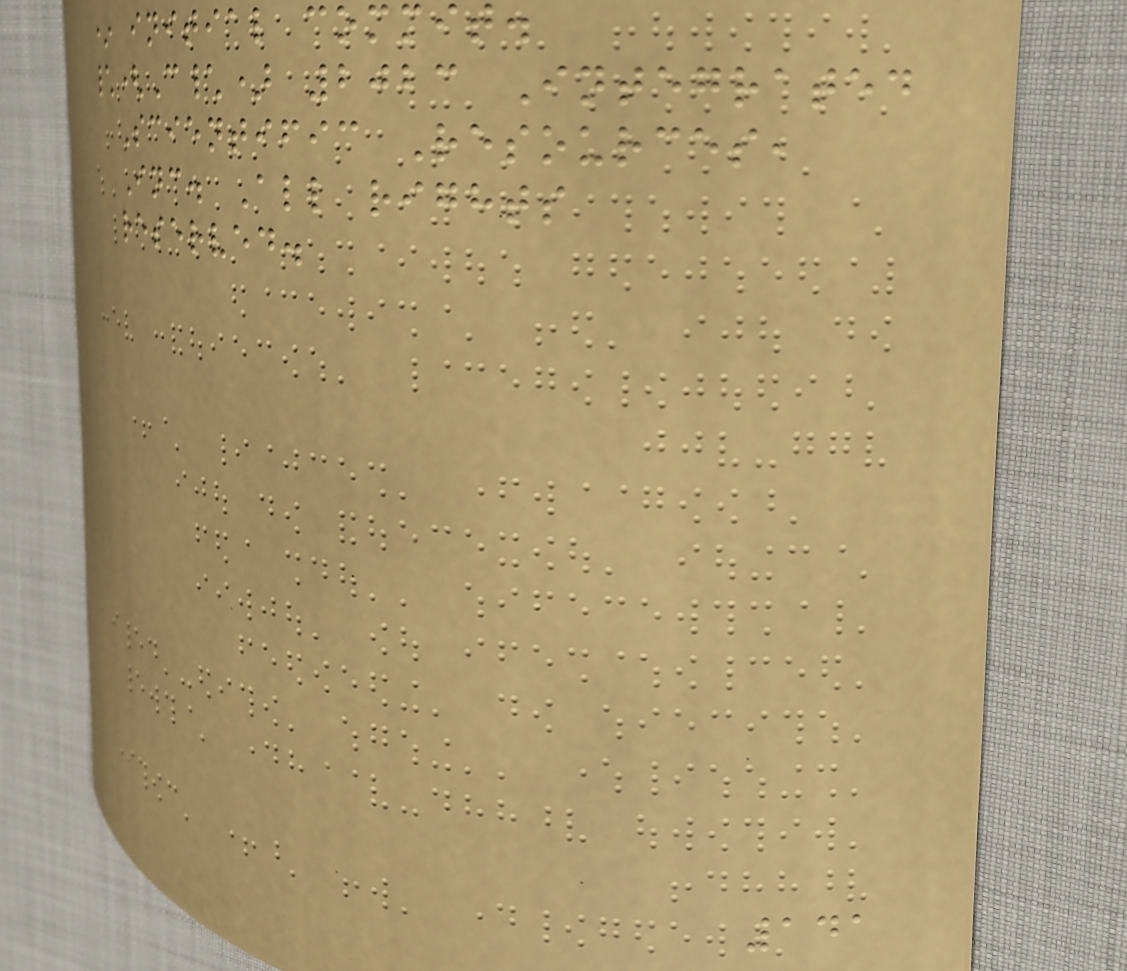* initial commit.
\(C\) 2023 Integrated
Scientific Resources,
Inc. All rights
reserved.
141
